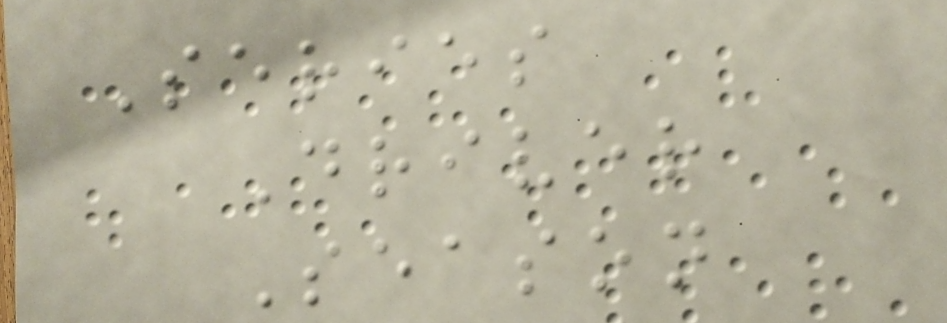Series
Driver
Season
